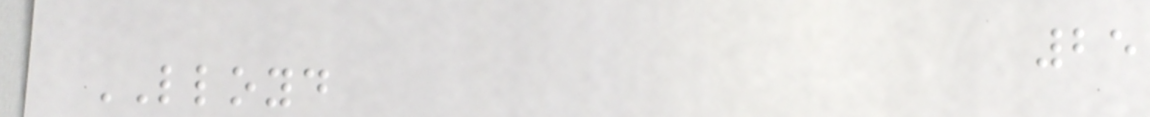25
LLOYD
